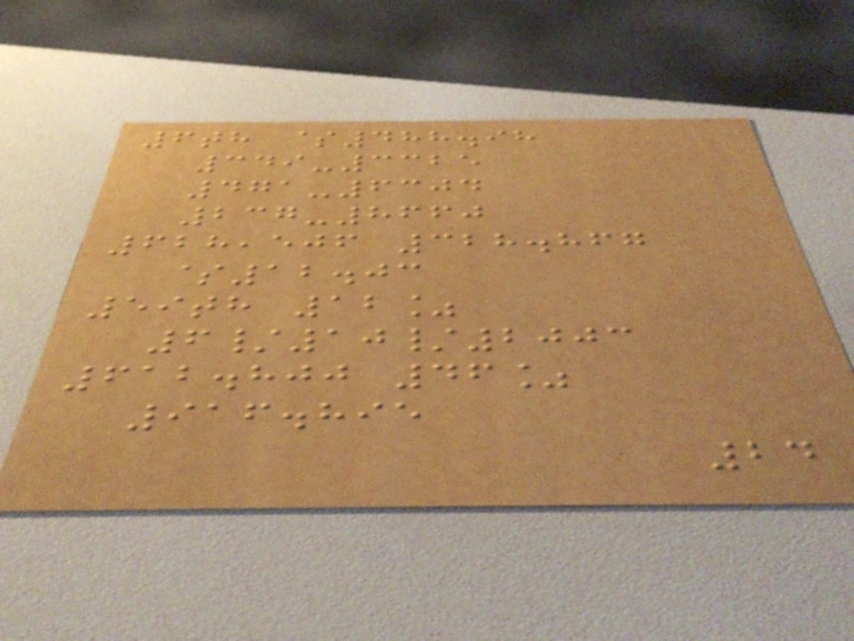6th $488.98
349-3325
471-6304
237-8660
628,506 328.867
$12.03
59th 12%
6/10/2003
612.800 46%
916.895
24
